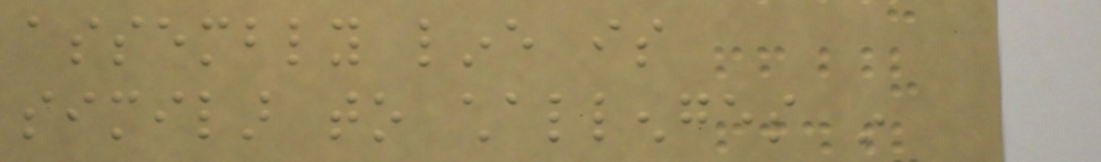assembly line is
similar to challenges in
